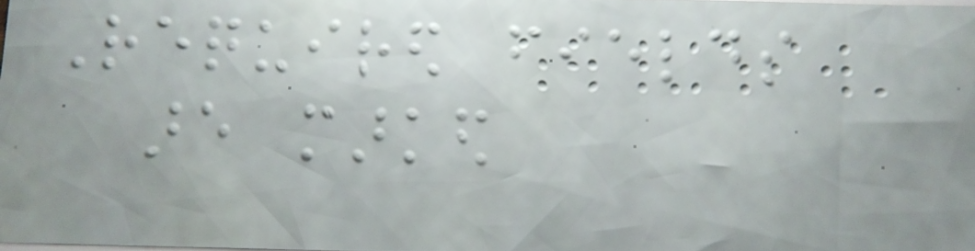Required fields
are marked
